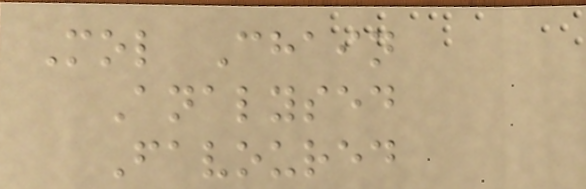Mol Chain
Analysed
Favoured
